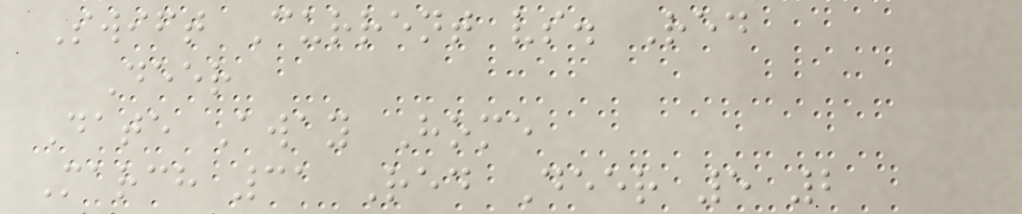Swift Current vs. Red
Deer
Date Away Home
March 31 Red Deer 5 2
